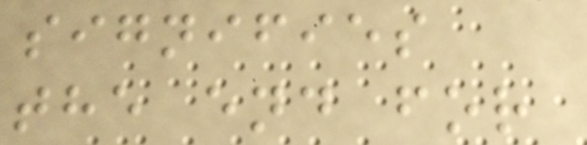signifies
the end for
